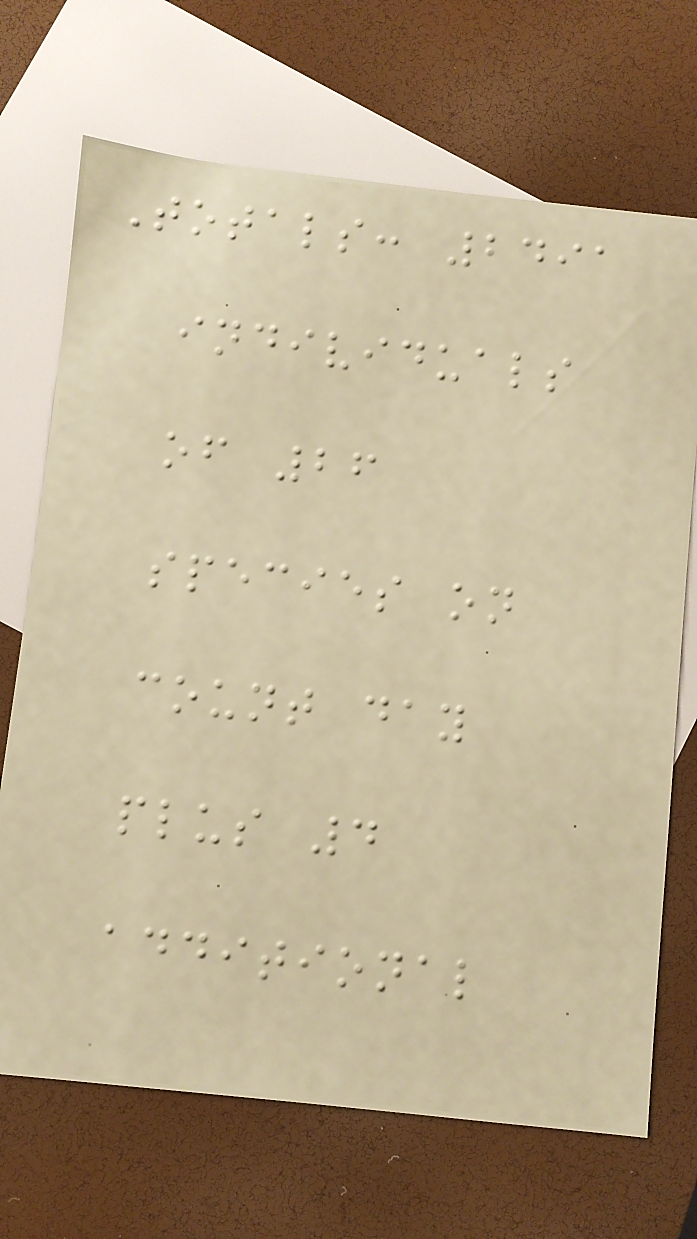Totals: 2491
individuals
of 26
species on
count day
plus 4
additional
